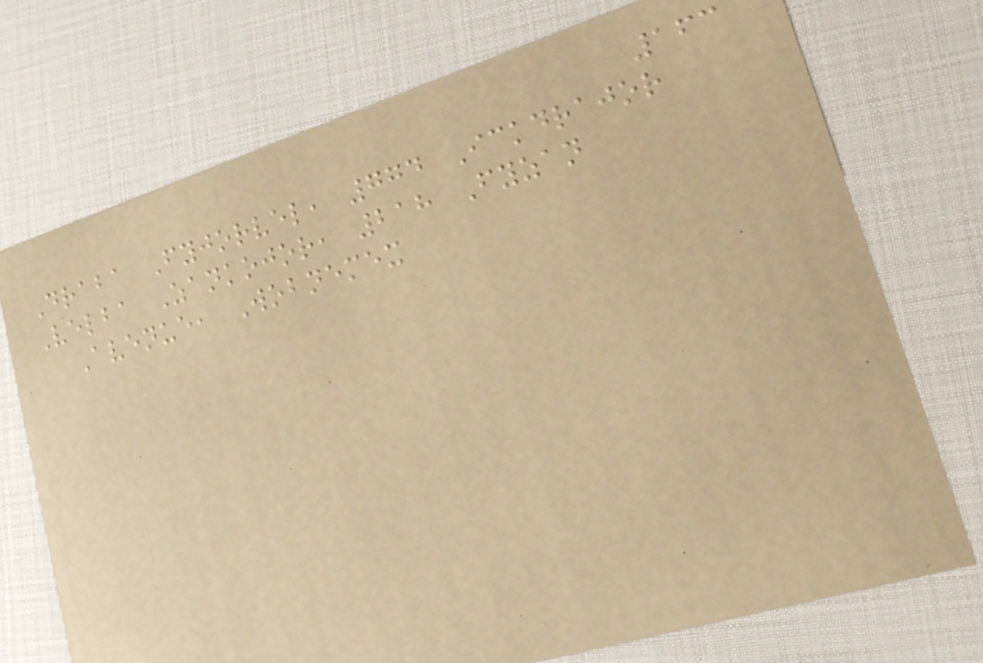163
Draba Fyjorvel, 774 Ickdrajor
Velba Zankojor, 218 Fyzan
Avenue, Wobnemex
